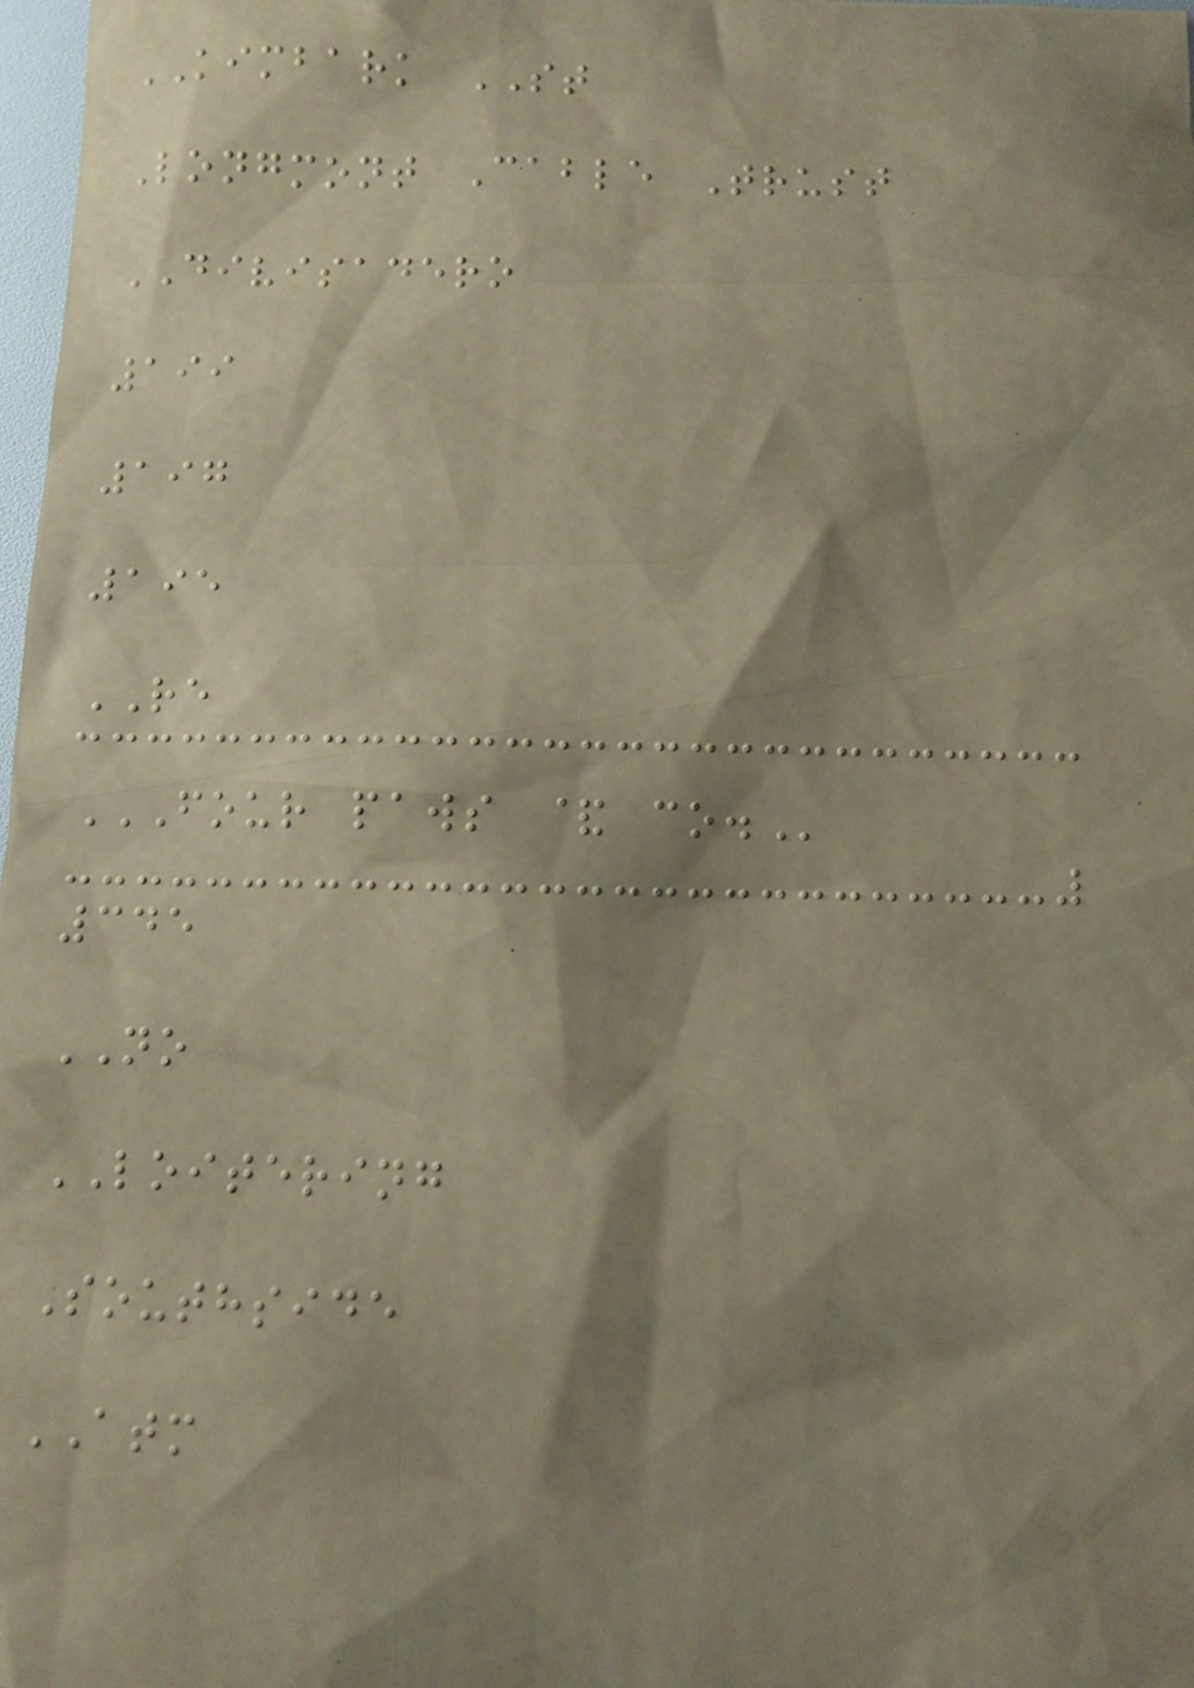KIMBARK ST
Longmont Cable Trust
DIVISADERO
199
197
195
RE
FOUR PAWS & CO.
345
NO
LOITERING
Southside
ATM
